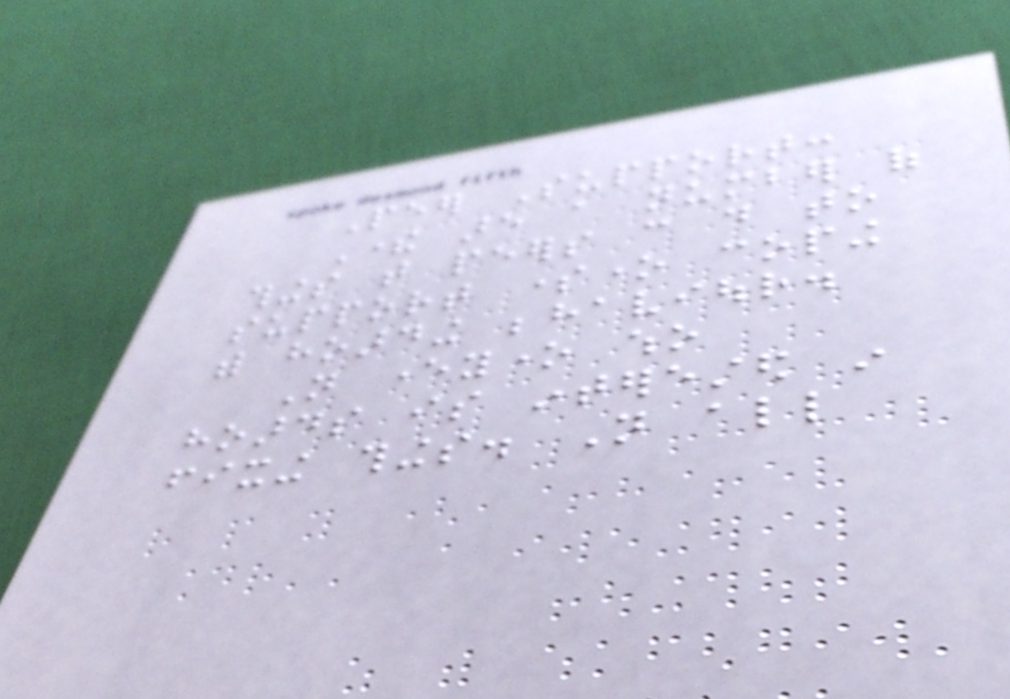Peer Support:
There are a number of
things that peers can do to
support someone coping
with hoarding behaviour.
Not everyone who
hoards is interested in
fixing things. Not all
